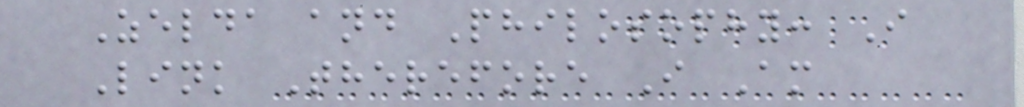Zelda and Philosophy: I
Link Therefore I Am
